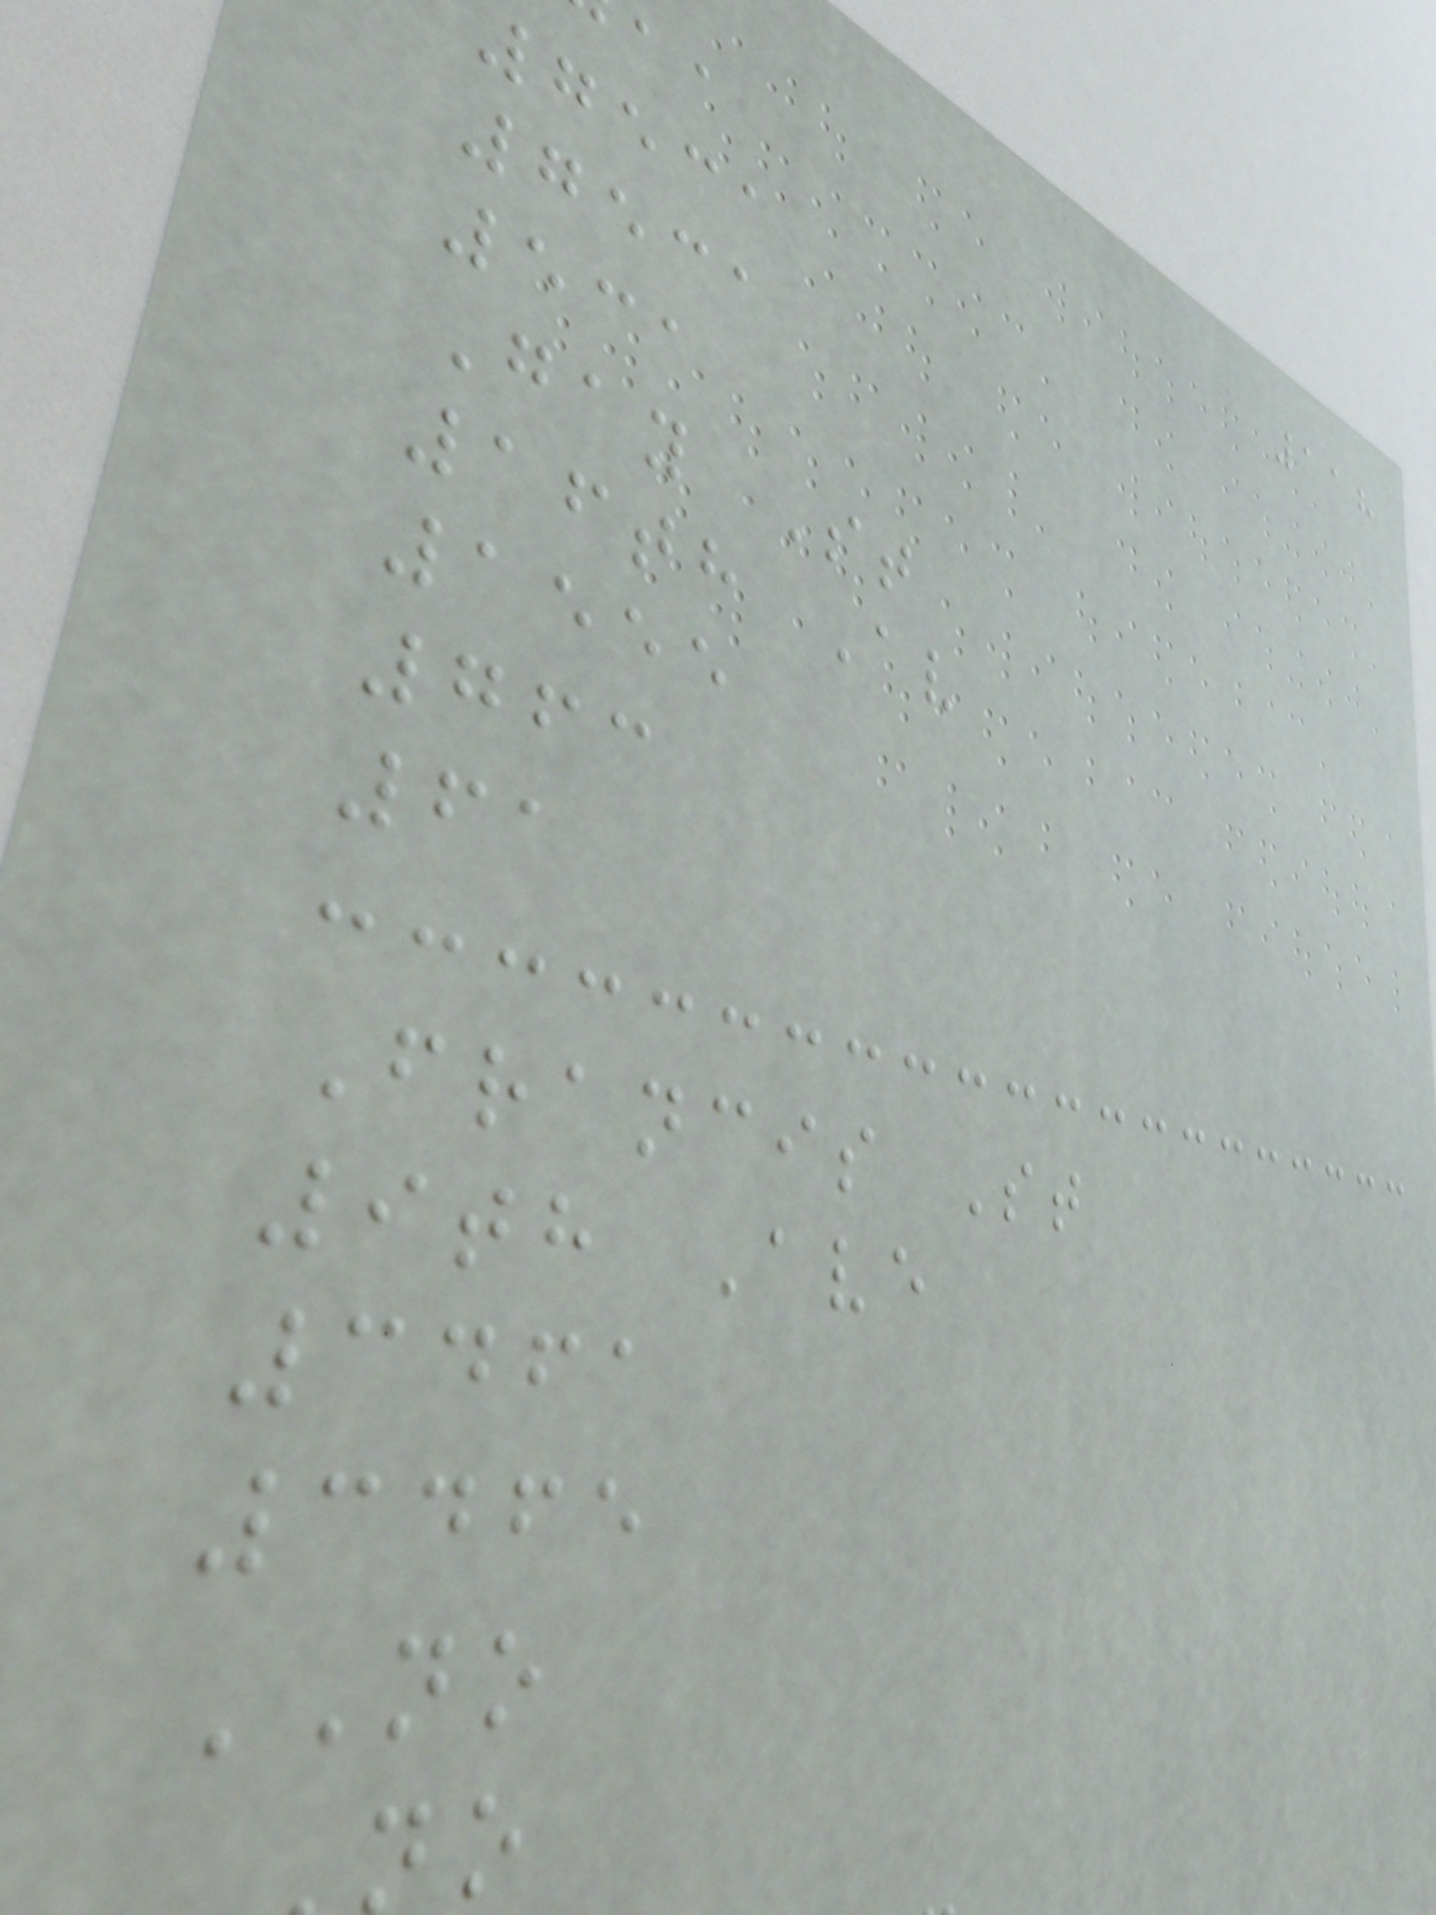118
7531
7531
531
Gay St
16th Av
1555
763
61
Francis St
9th Ave
3461
3465
NO
